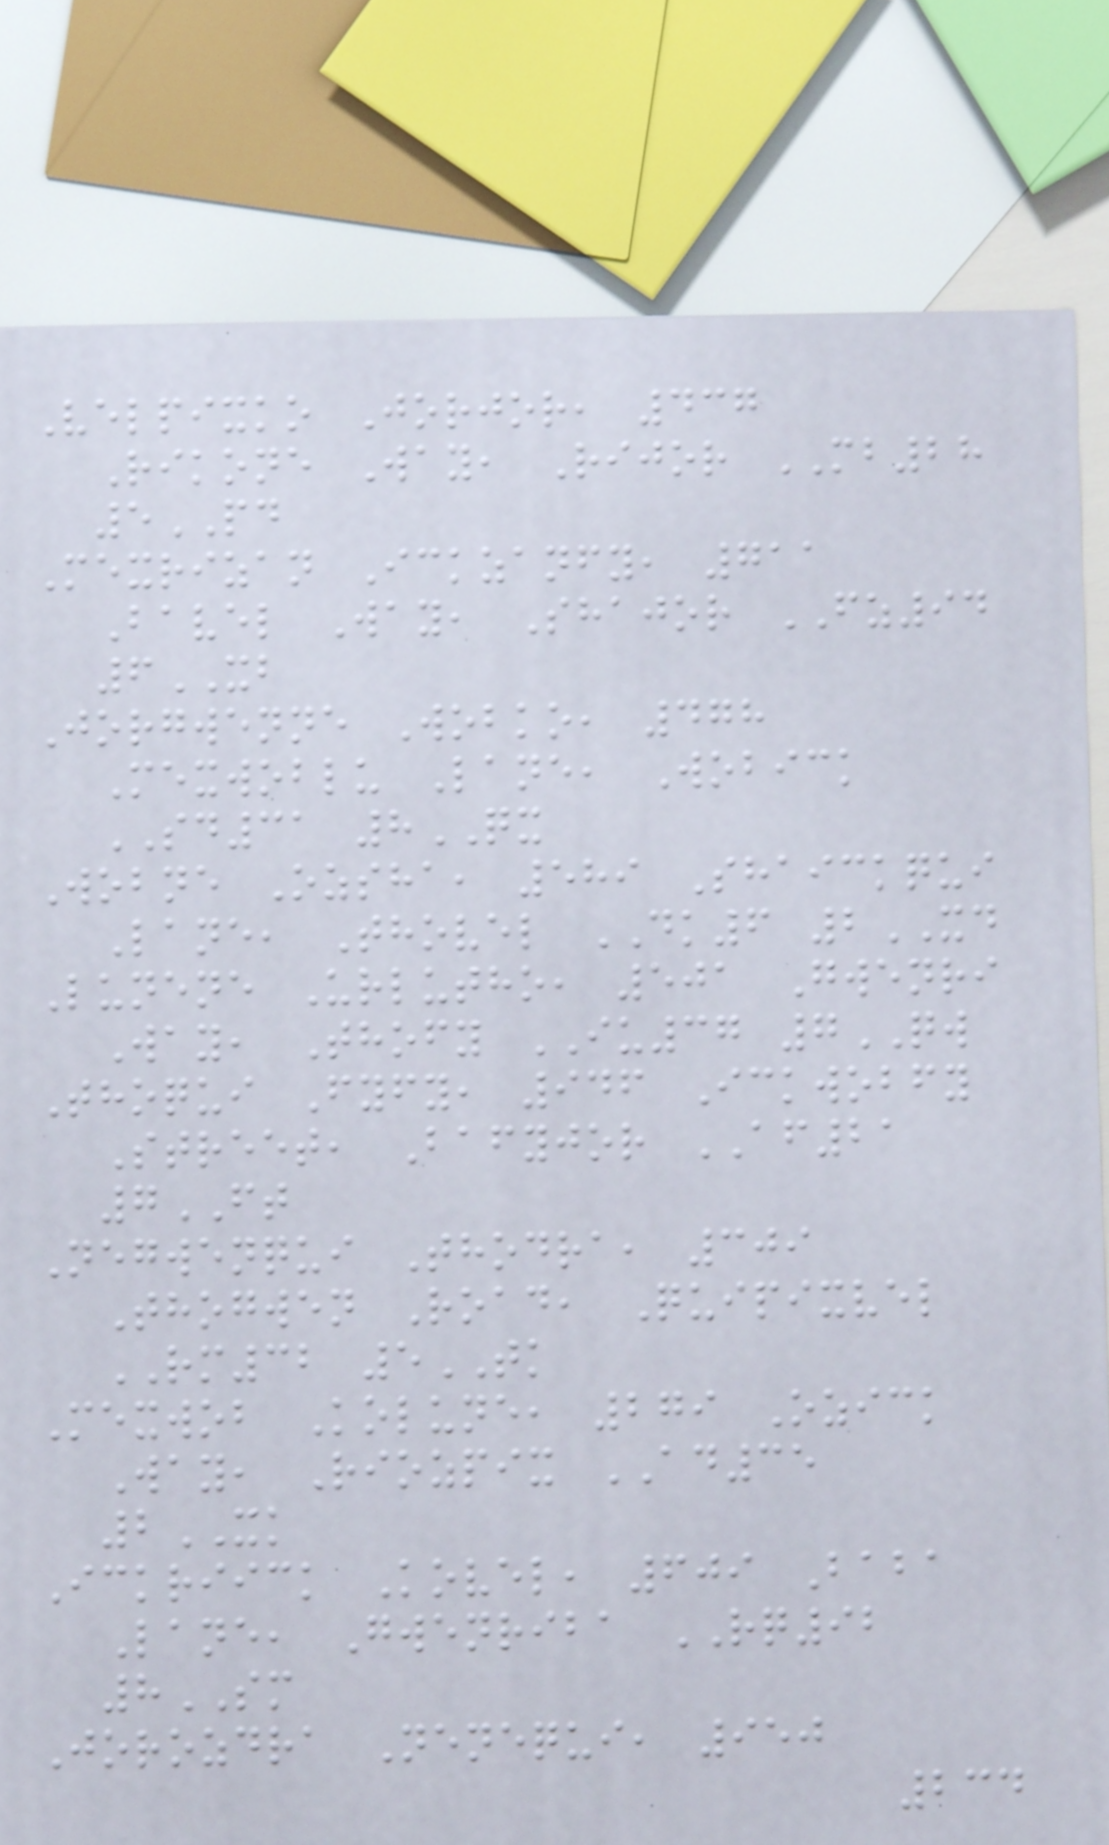Velpixko Jorjor, 437
Rikone Way, Rijor MB28
5PD
Mexrizan Ickzanfy, 711
Bavel Way, Shajor FZ94
6XB
Jorgwenne Wobko, 478
Mexwoblu Lane, Wobick
SD31 8QX
Wobne Ozsha, 589 Shaickqui
Lane, Thovel DK6 2XD
Lunene Urlutho, 501 Gwenri
Way, Thofy IU37 7QW
Thoqui Fyfy, 946 Ickwobfy
Street, Bafyjor AF21
7FT
Negwenqui Thodra, 309
Thogwen Road, Quipixvel
RM32 5TK
Mexwob Kolune, 279 Ozick
Way, Riozpix AD35
2XK
Ickriick Kovel, 609 Baba
Lane, Gwenriba RQ92
8SM
Jorozdra Nenequi, 950
234
